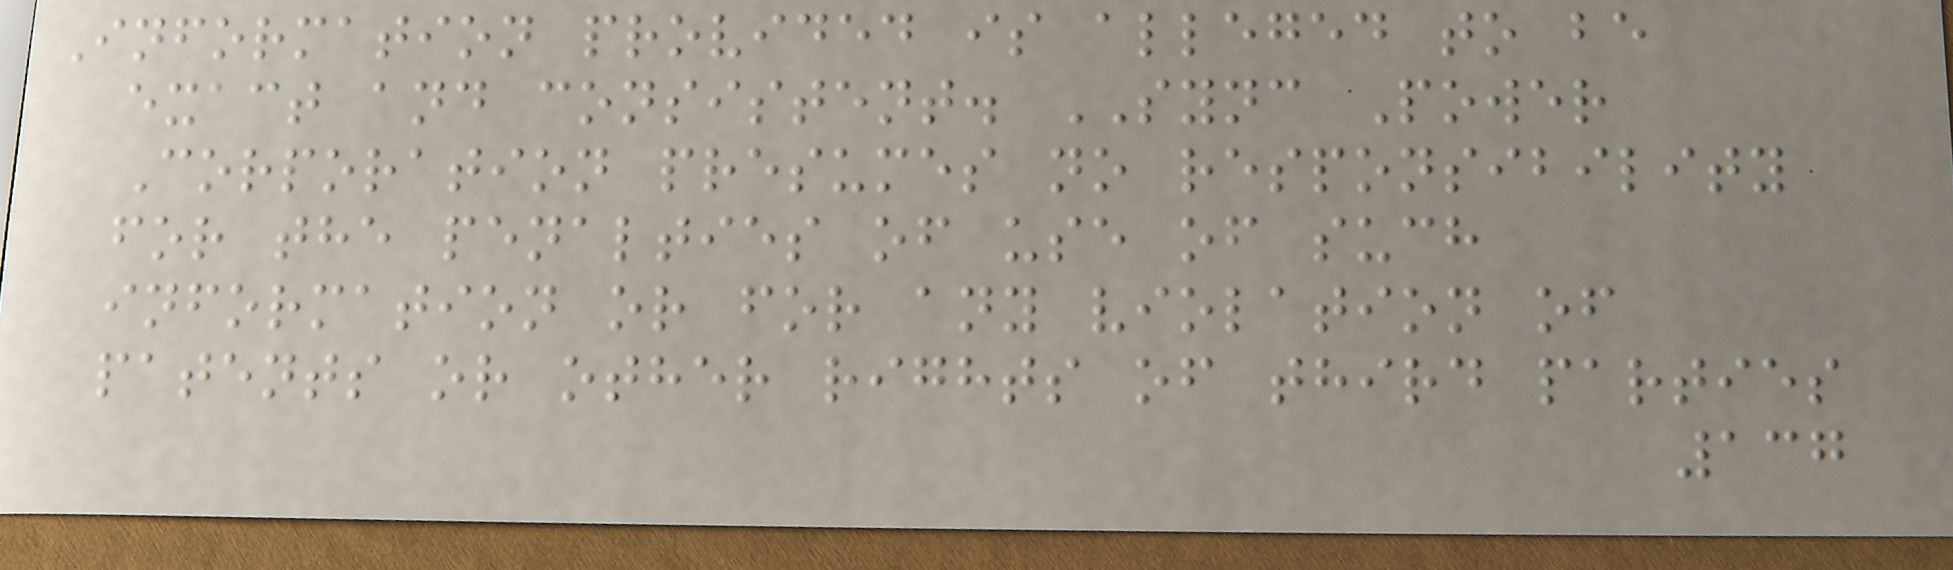Information provided is alleged to be
exact and consistent. SYNC Power
Corporation presumes no responsibility
for the penalties of use of such
information or for any violation of
patents or other rights of third parties
137
